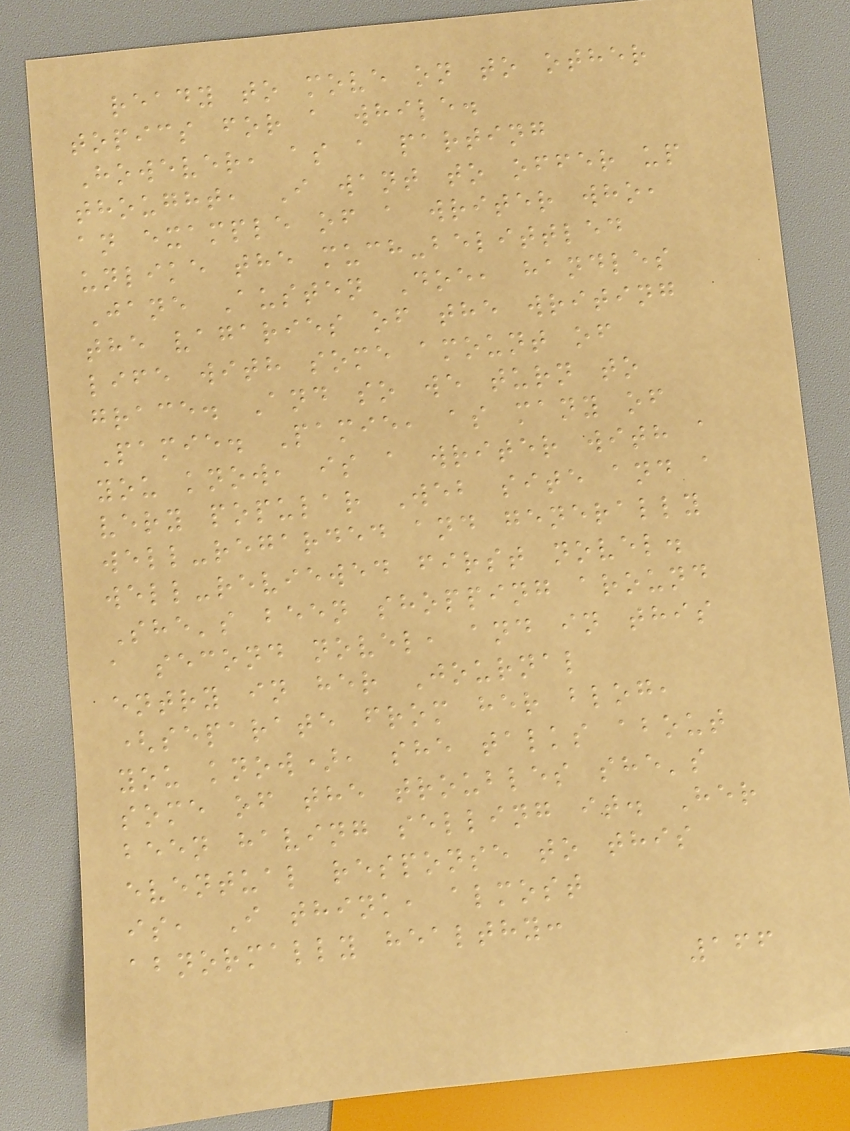ready to move on to other
topics for a while.
However, as a parting
thought, I want to offer up
an example of a writer who,
unlike the much-belittled
Jane Austen Doe, handles
the vagaries of the writing
life with some amount of
grace. And so we turn to
Pamie. Pamie, as many of
you know, is a writer with a
very popular Web site and a
well-regarded and generally
well-reviewed first novel.
She's been shopping around
a second novel, and in this
entry in her Journal
(separate from her blog,
you know), she talks about
some of the troubles she's
been having selling it. Her
eventual response to this
is, I think, almost
abnormally healthy:
166
